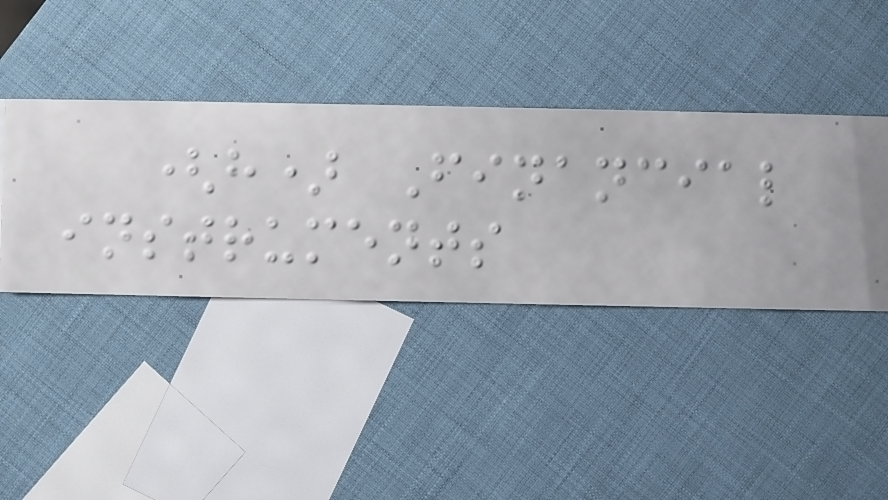(h) Financial
instruments
